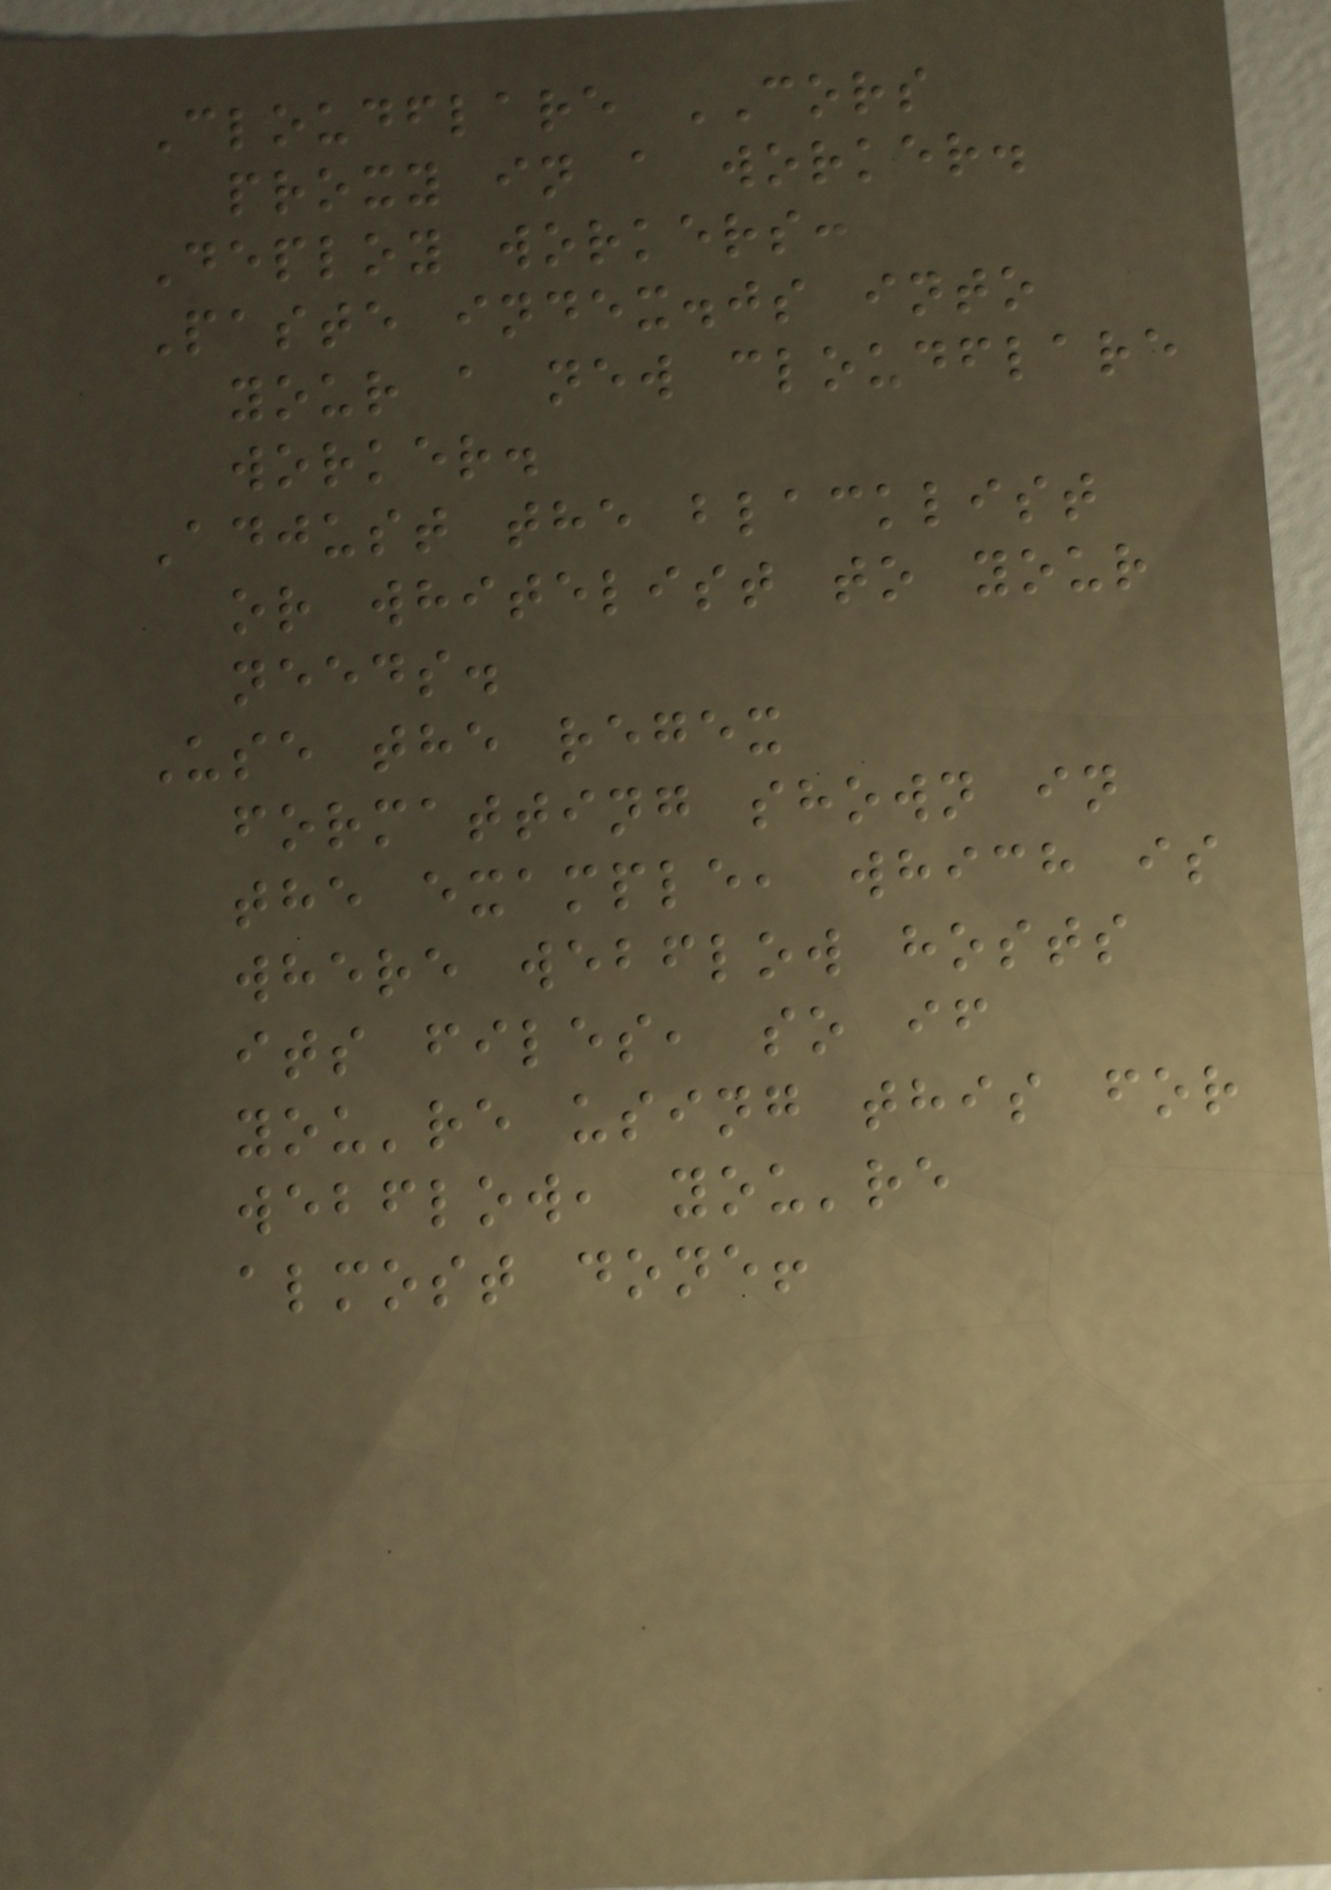Cloudflare CORS
proxy in a worker.
Deploy workers:
Paste index.js into
your a new cloudflare
worker.
Adjust the blacklist
or whitelist to your
needs.
Use the regex
formatting shown in
the example, which is
where webflow hosts
its files, so if
you're using this for
webflow, you're
almost done!
